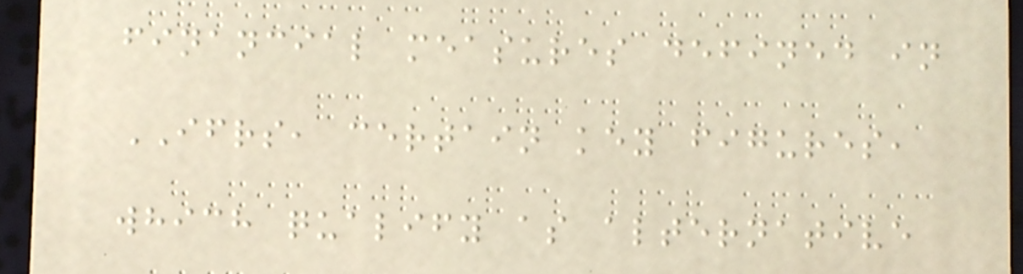financial measures defined in
IFRS, certain key figures,
which qualify as alternative
